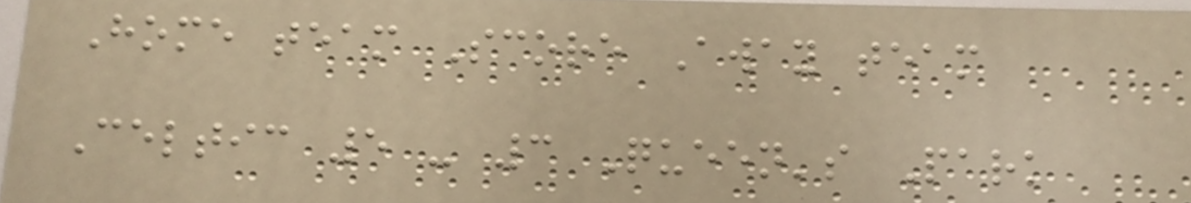Home team Score Away team
Celtic 5 - 3 Queen's Park
